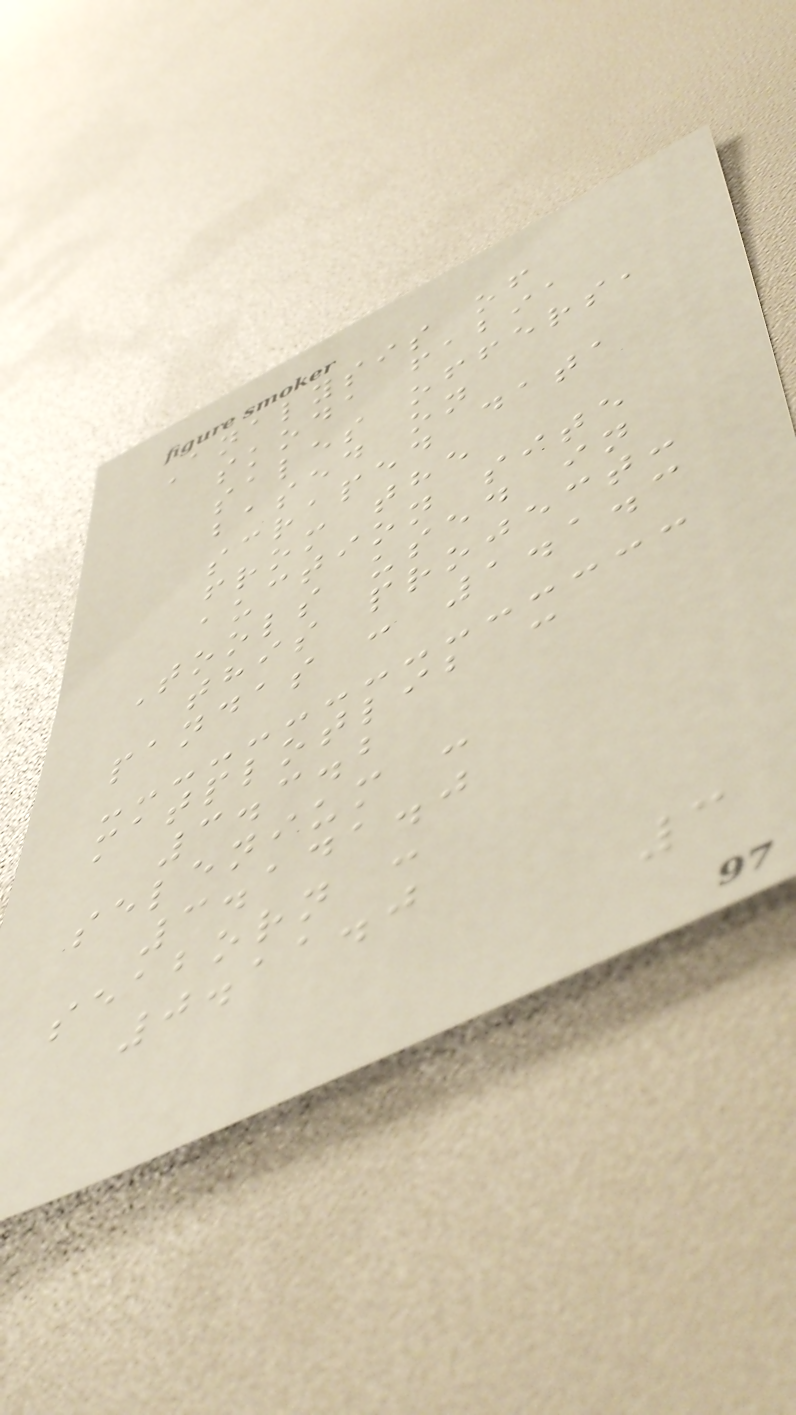Analysis of
skoda fabia
sales offers,
based on
scraped data
from the
auction site
Tools used in
this project:
pandas : 1.1.3
matplotlib :
3.3.2
selenium :
3.141.0
seaborn :
0.11.0
3
